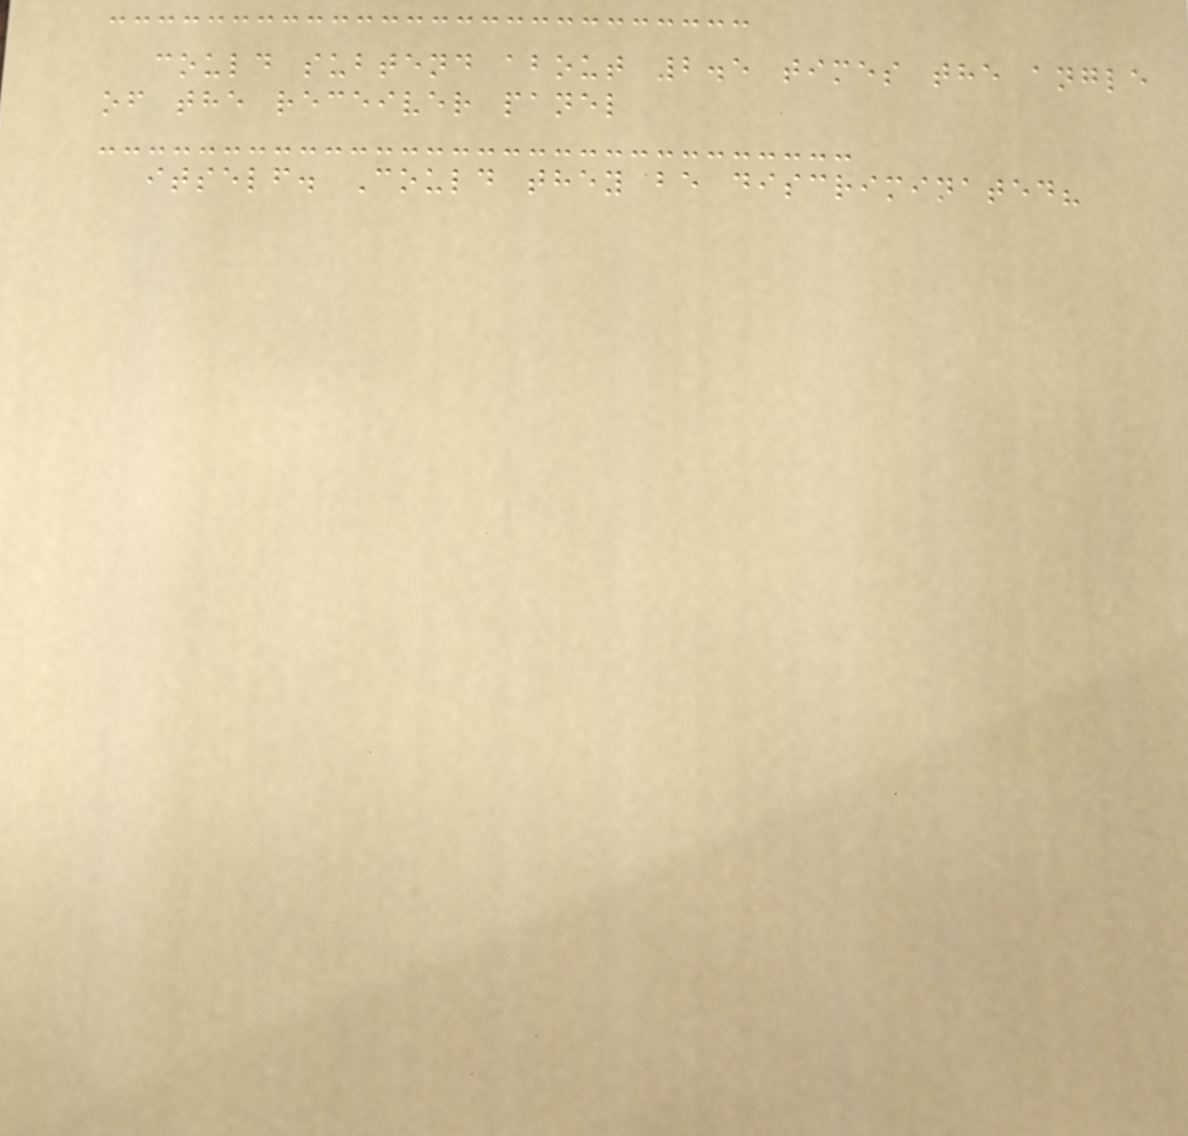could subtend about 2.5 times the angle
of the receiver panel
itself. Could they be discriminated?
